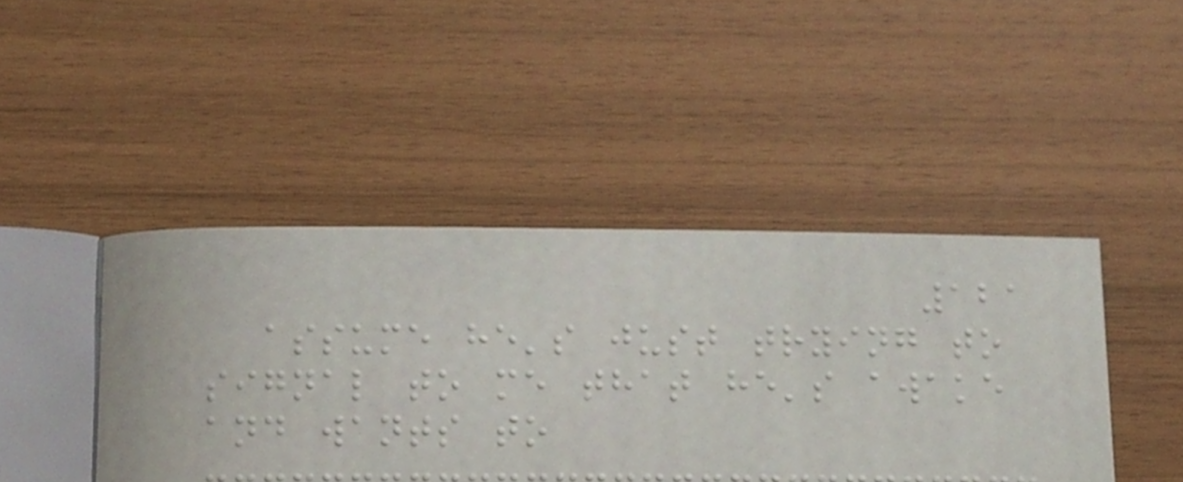121
assume he's just trying to
signal to me that he's awake
and wants to
